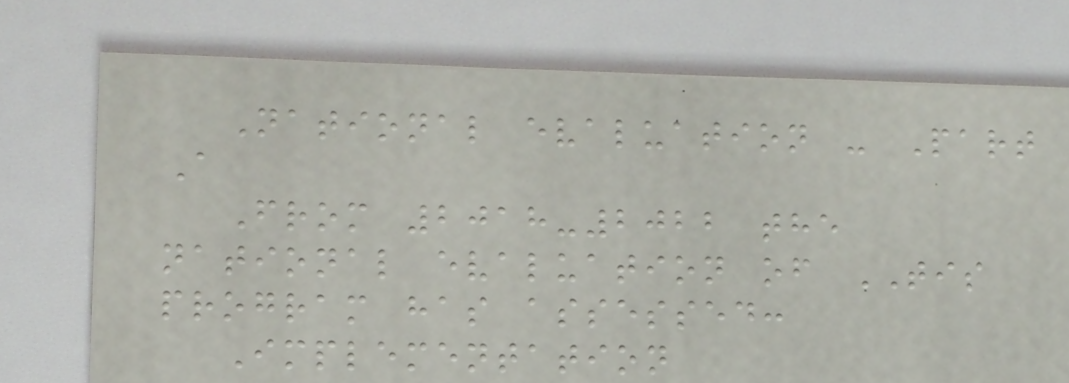National evaluation - Part
A
From 2018-2022 the
national evaluation of TIS
program has assessed:
Implementation
